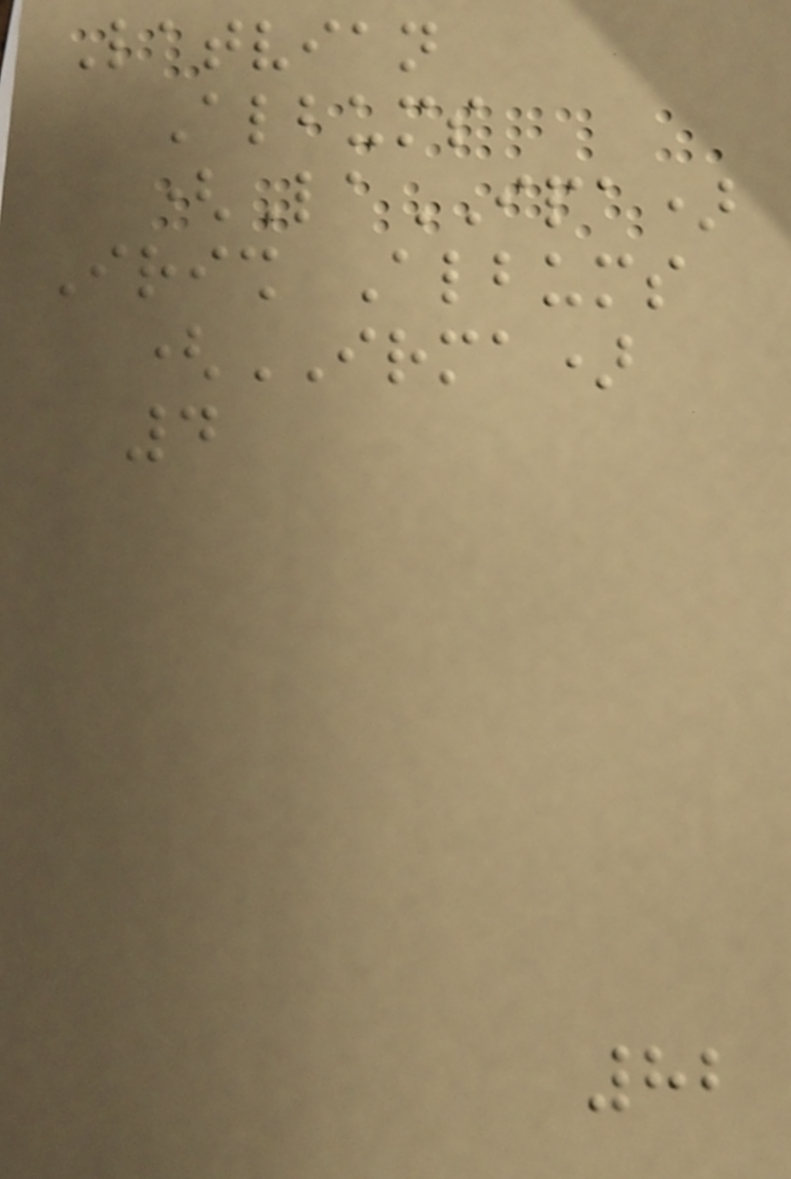Latvian
Albums
(LaIPA)
Irish Albums
(IRMA)
4
82
